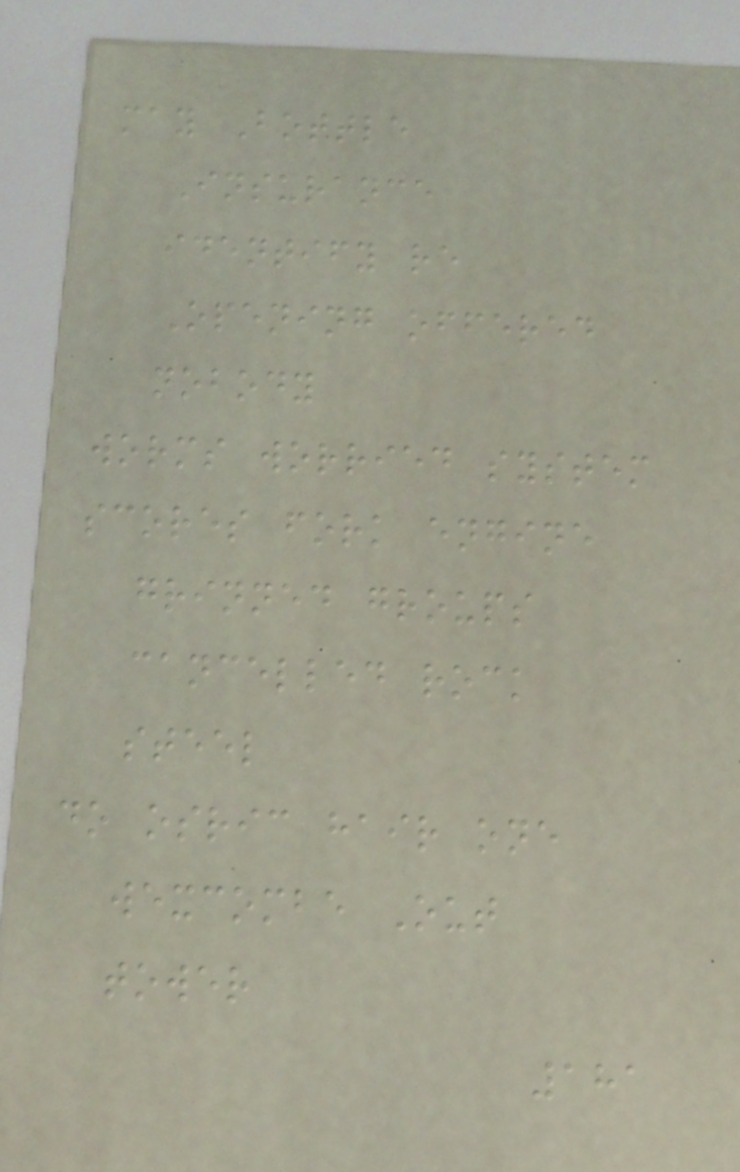may Bottle
Insurance
identify re
Opening offered
nobody
worms worried system
scores fork engine
grinned groups
cancelled rock
steel
do osric hair one
wexcombe Out
tower
181
